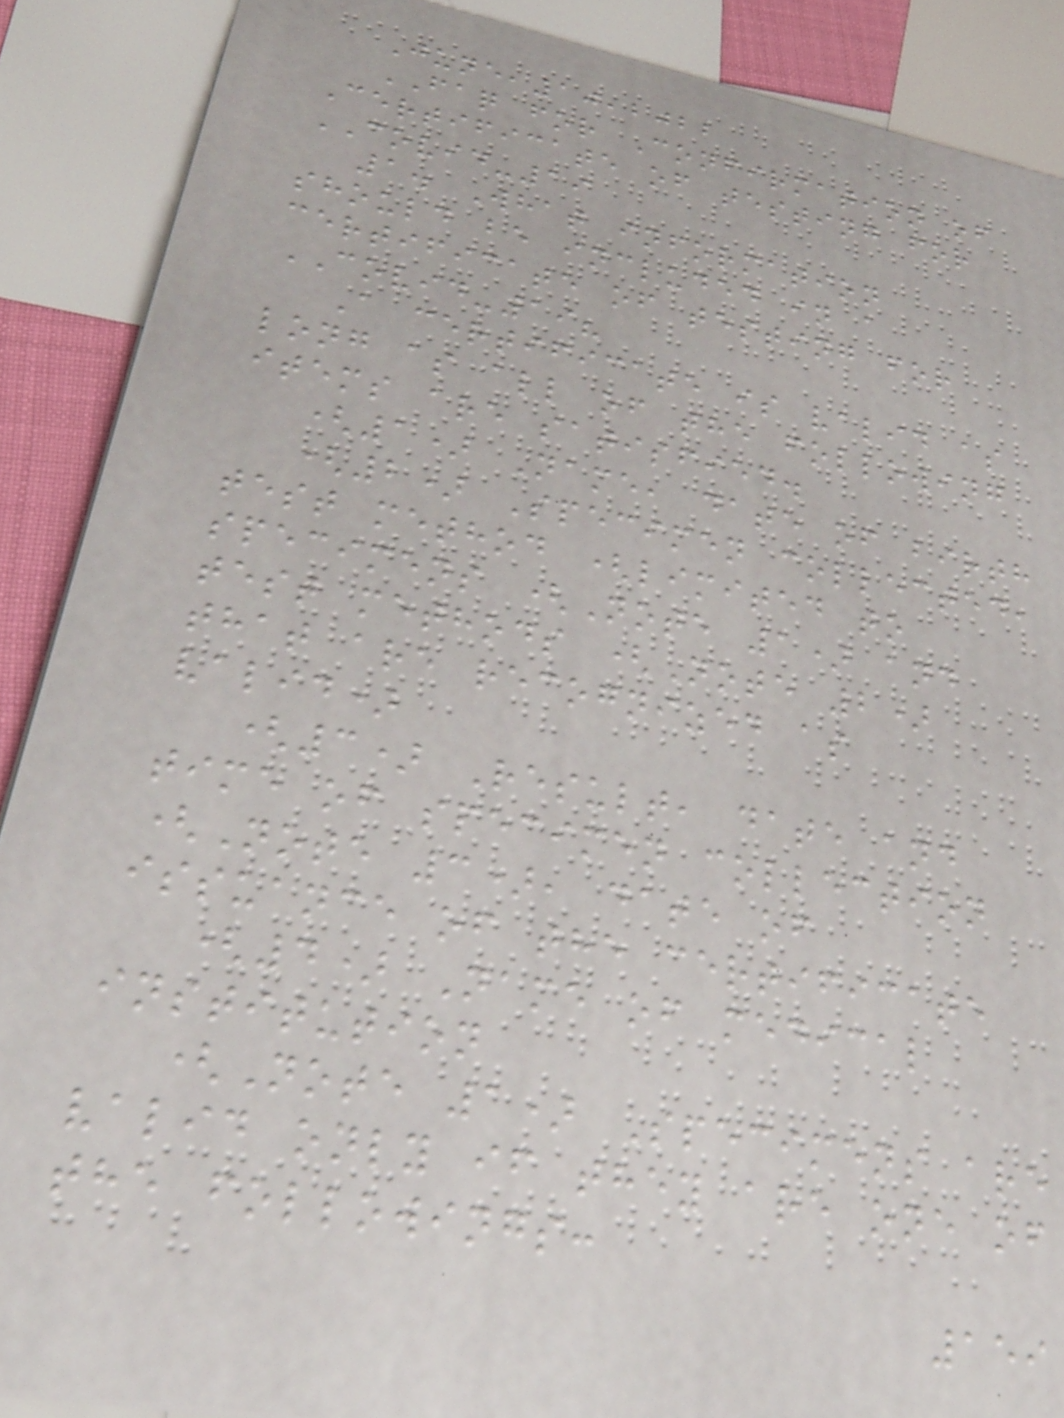June,10,2022
FAQ for Confirmation of
Certificate of testing for
COVID-19
1. What information
should be included in a
certificate of testing for
COVID-19?
A certificate is valid as
long as all of the following
items are satisfied.
(1) Name, date of birth
(2) Specimen collected,
test method (limited to
specimens (Note 1) and
test methods (Note 2)
that are recognized as
valid)
(3) Result, date and
time of specimen collection
(Note 3), date of
issuance of the certificate
(4) Name of medical
institution
(Note 1) Specimens are
valid only if they are one of
the followings:
159
